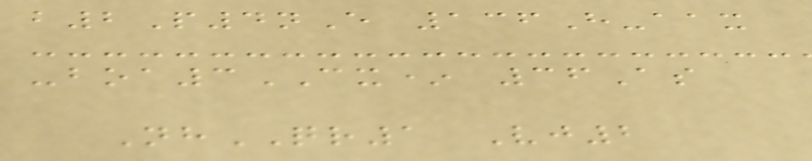b2P4nE 136H-aax
-boa3CX* 36As
NhQR1 Vj2
